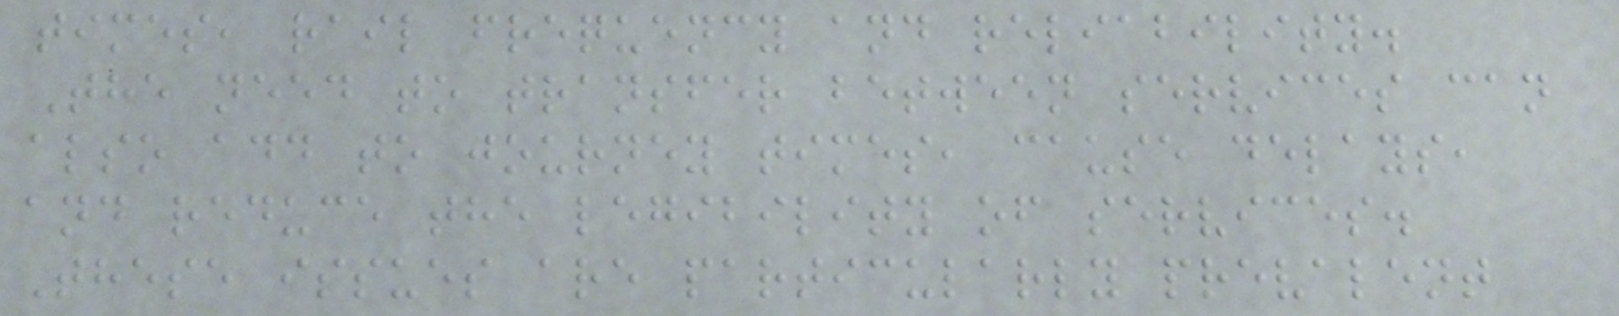times, rail frequency and reliability.
The need to transfer between services can
also add to journey times, cause delays,
and reduce the legibility of services.
These issues are particularly prevalent
